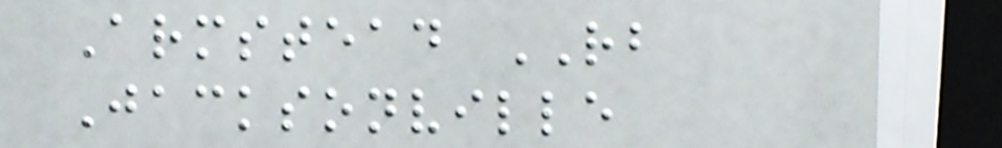Armstead RB
Jacksonville
